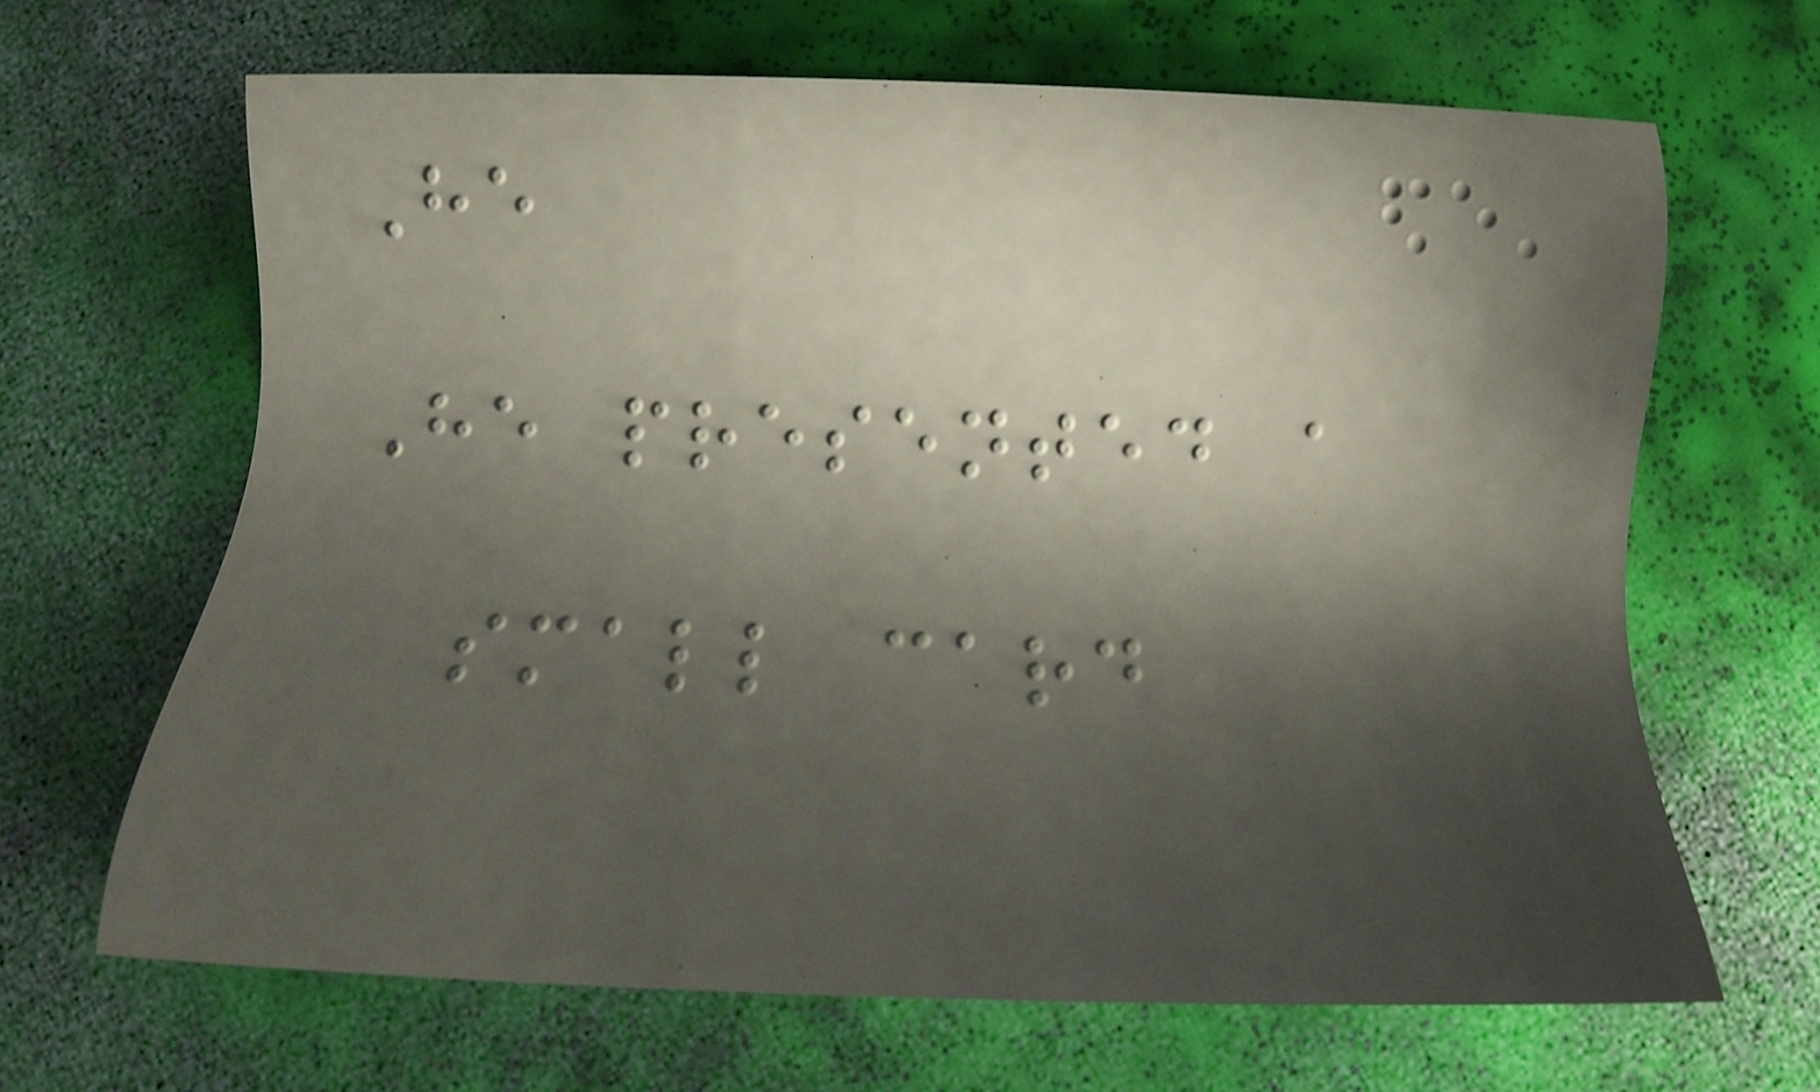He
He presented a
small card
